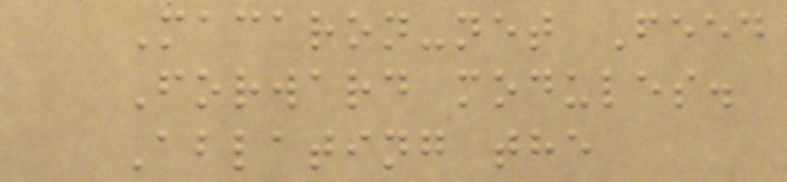Macaron-net Feed
Forward modules.
Ablating the
